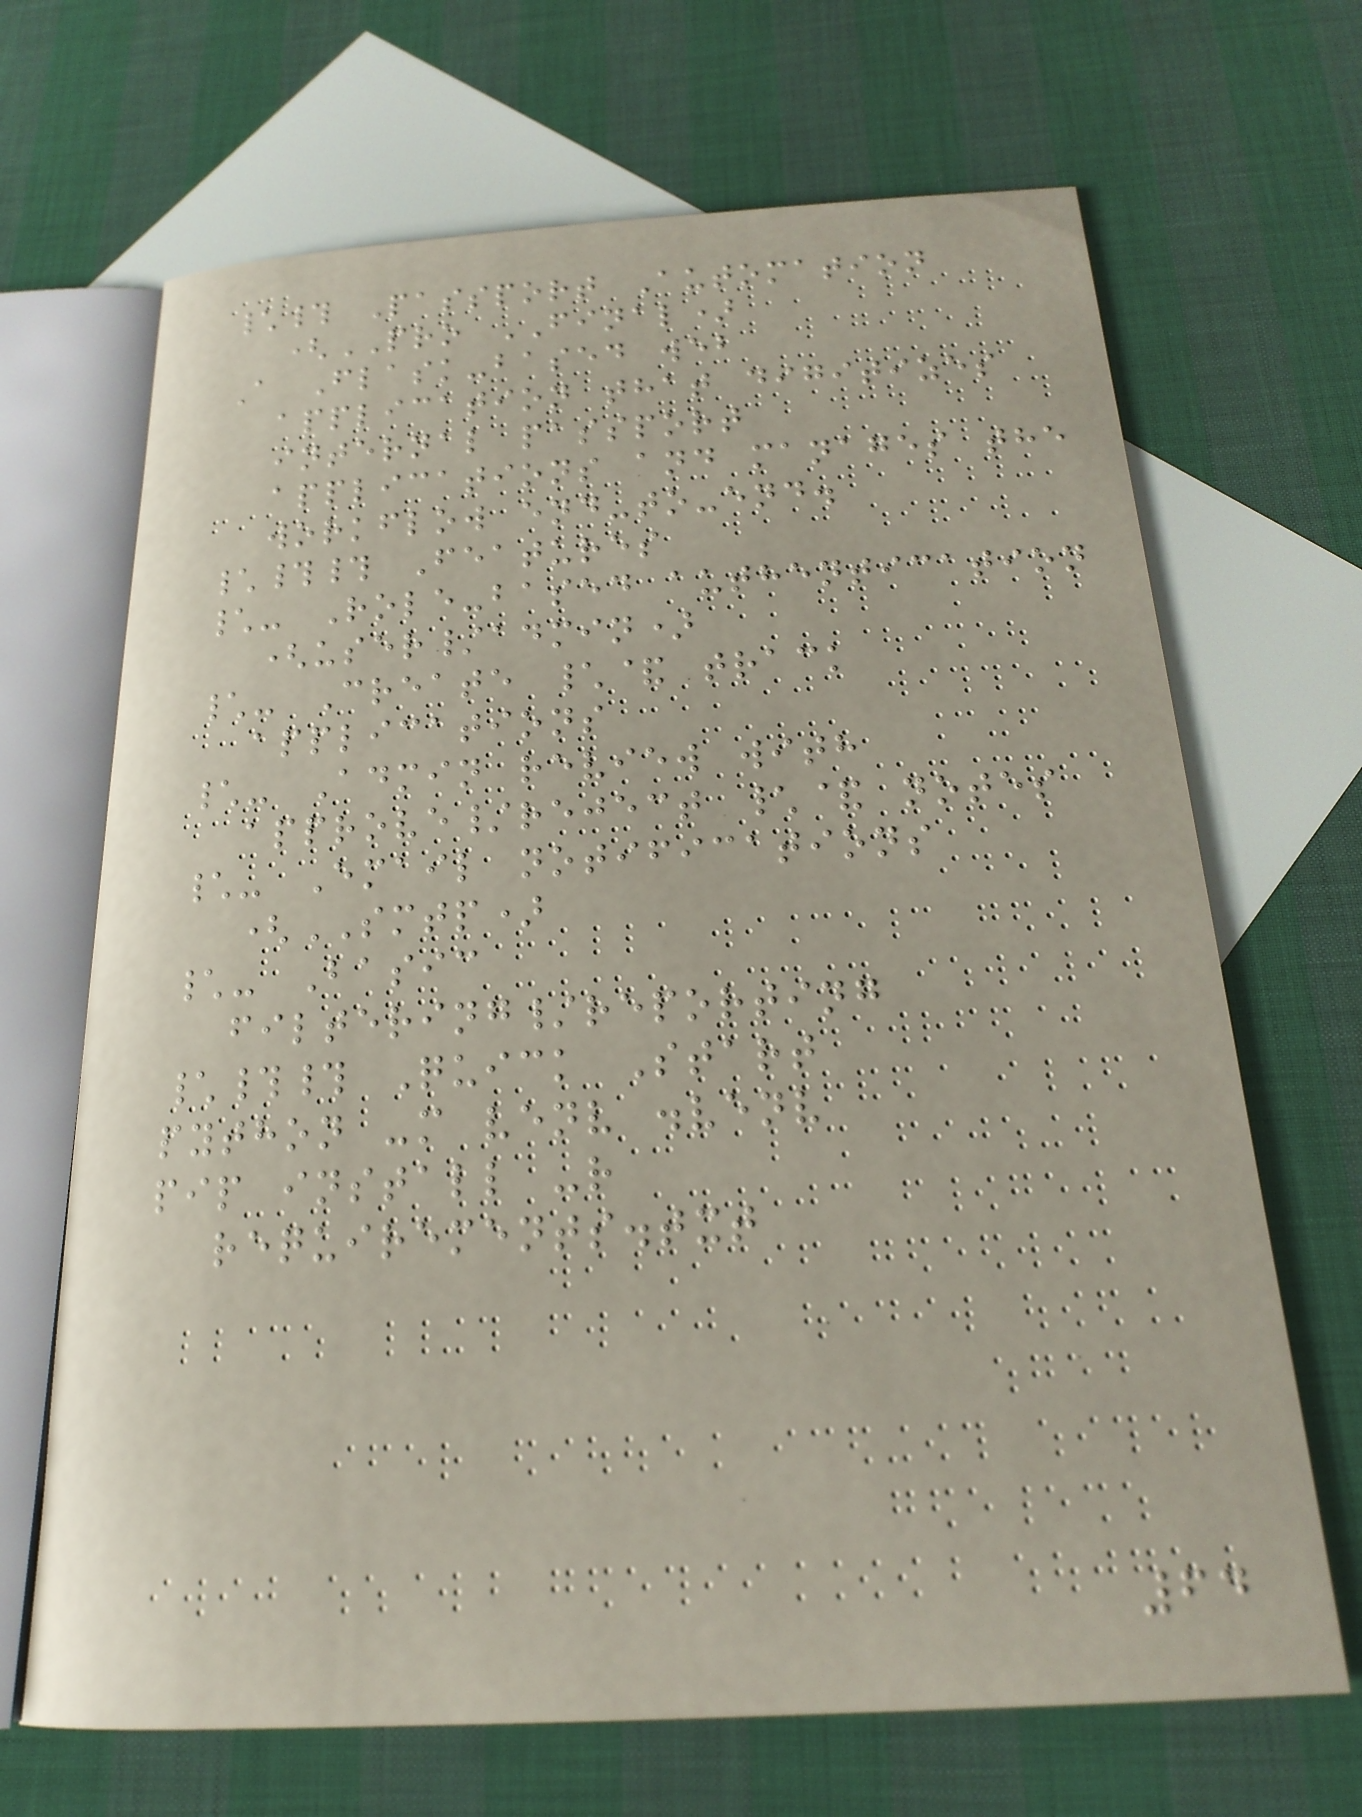\# Passport Automation
(PRO FINAL)
A Flask-based web
application that digitizes
internal passport
applications and manages the
workflow end-to-end.
\## Features
\- Role-based authentication
(user/admin)
\- Create \& track
applications
\- Admin review with
approve/reject \& notes
\- Email notifications
(SMTP)
\- Basic
filtering/reporting
\## Quick Start
python -m venv .venv
pip install -r
requirements.txt
64
